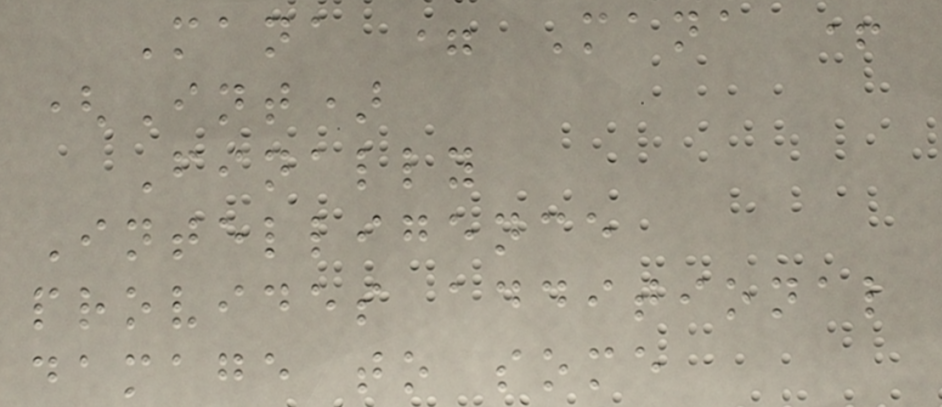Mana = Mana +
(Int)
Finally
Intelligence
provides additional
damage to some
